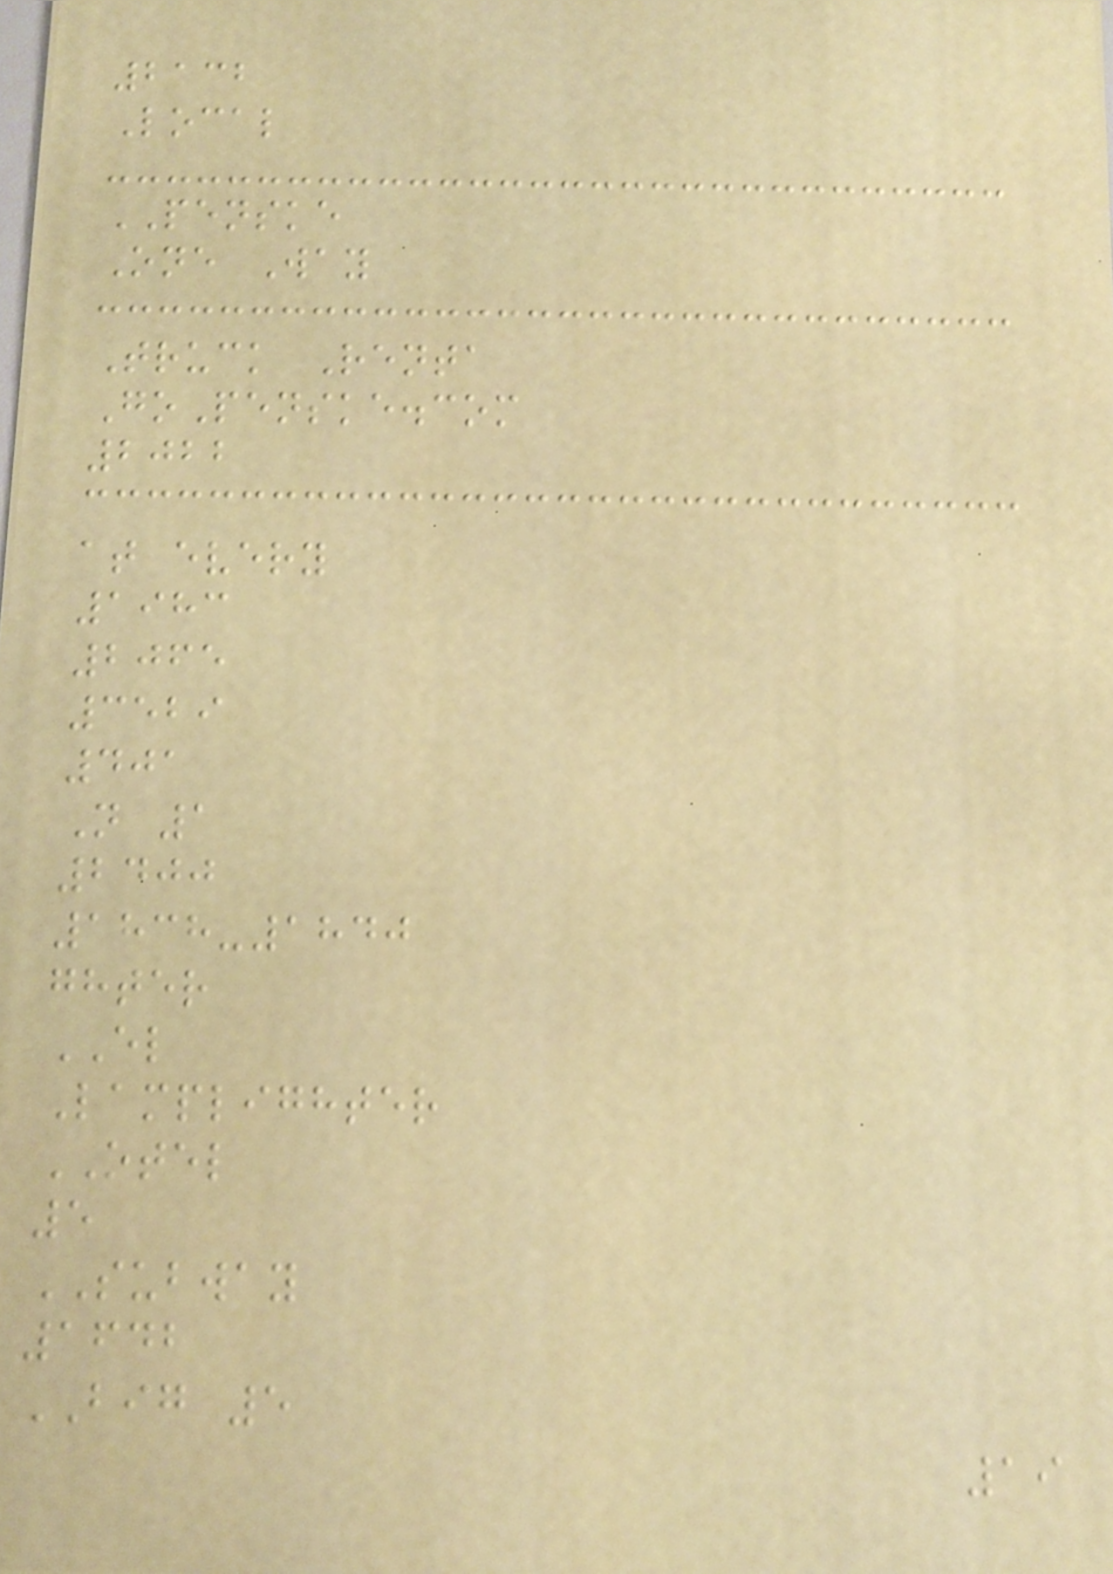2132
Local
PENSKE
One Way
Truck Renta
GoPenske.com
2022
at every
1983
2065
3529
401
N 1
2400
1838-1840
ghter
EL
Lamplighter
OTEL
5
SUBWAY
1642
BIG 5
19
